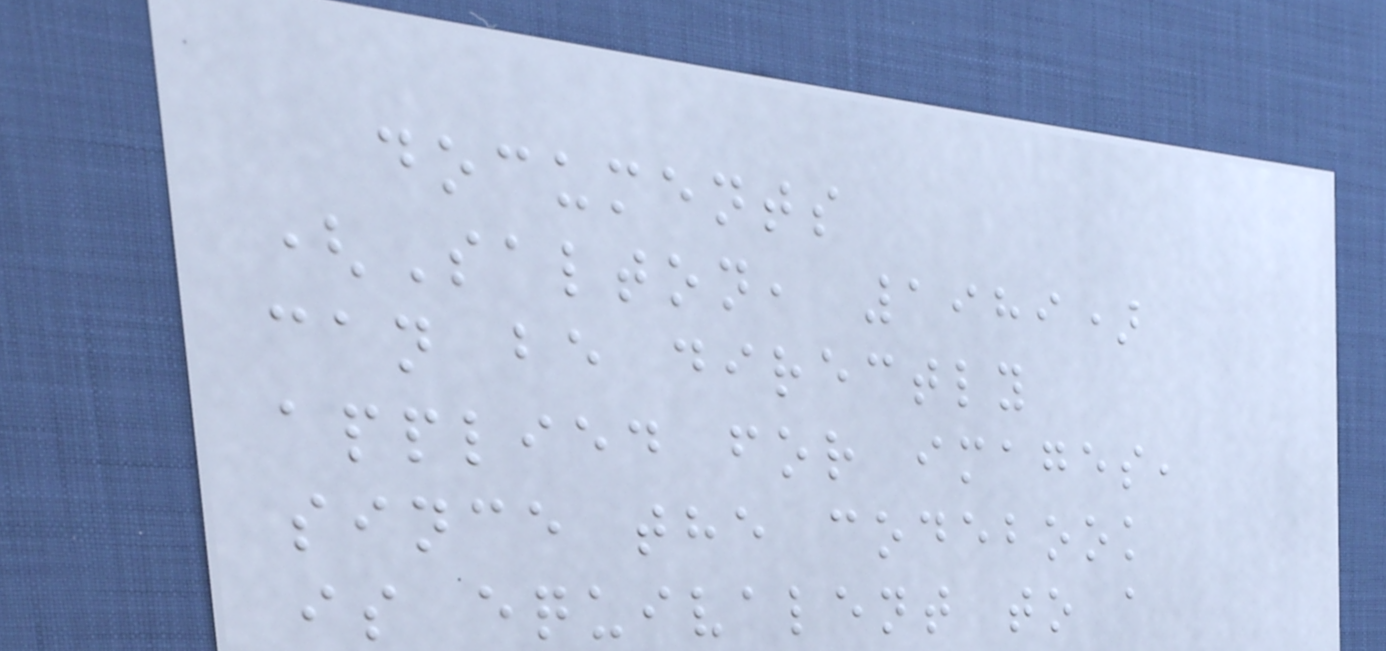documents
(Salton, 1989)
can be directly
applied for images,
since the codebook
is equivalent to a
